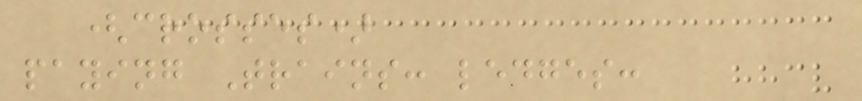(crosses)
paying Trains: ledges:
